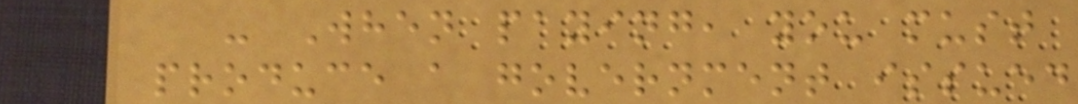- When paying, you must
produce a government issued
